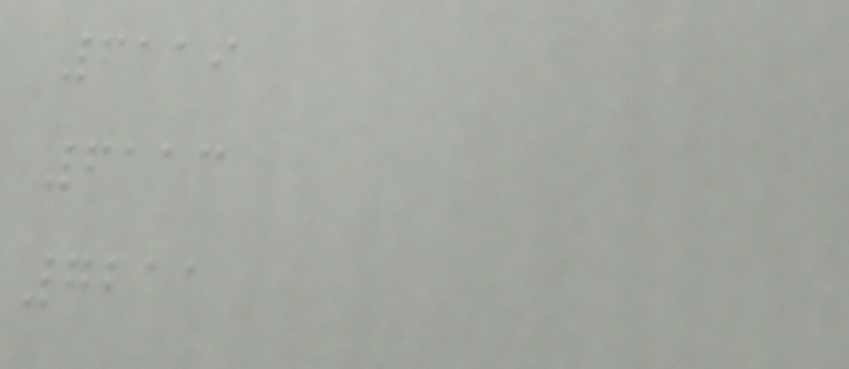6119
6113
7211
